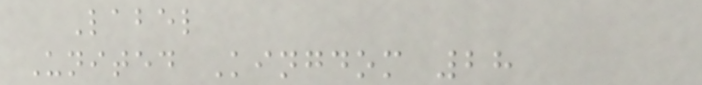Label
United Kingdom 28
